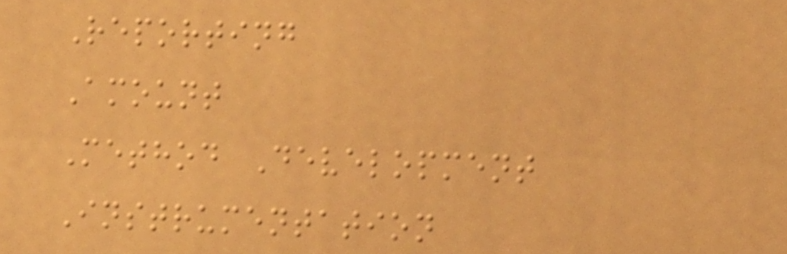Reporting
Amount
Method Development
Instrumentation
